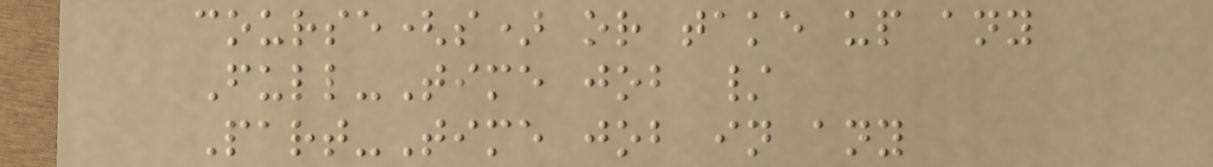course(s) or take up any
Full-Time job /
Part-Time job in any
